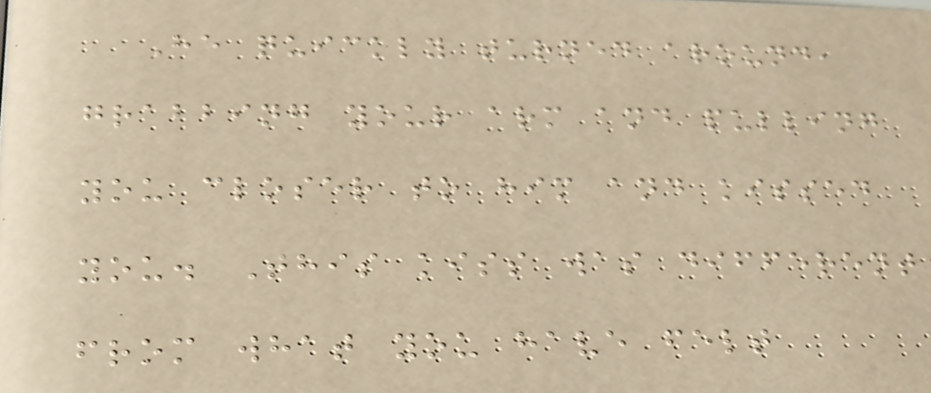He quickly turned around,
grabbing your arm and pulling
you closer to him and kissed
you. This kiss was different
from what you have felt
